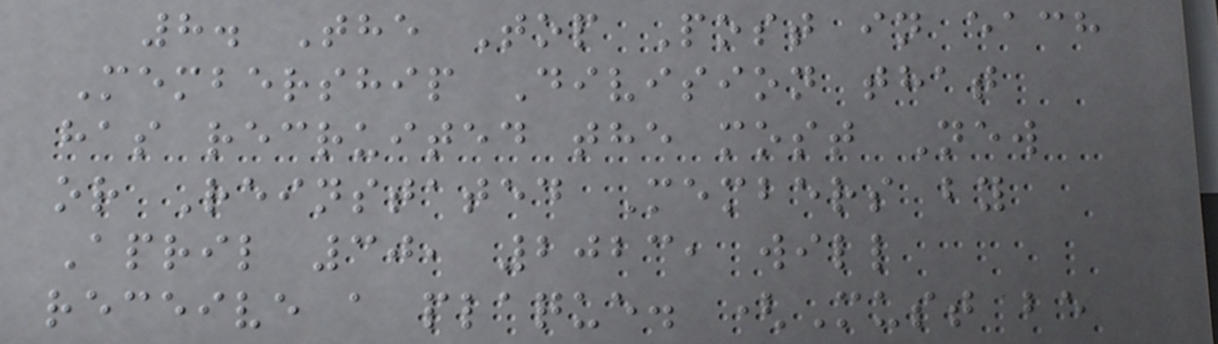8. The Top Post in each
Membership Division that
has recruited the most New
or Reinstated Members by
April 30, 2023, will
receive a plaque. (Must be
